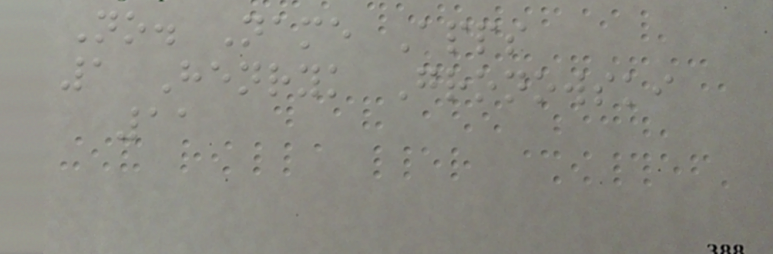No. Name Apps
1 Henryk Gronowski
11
